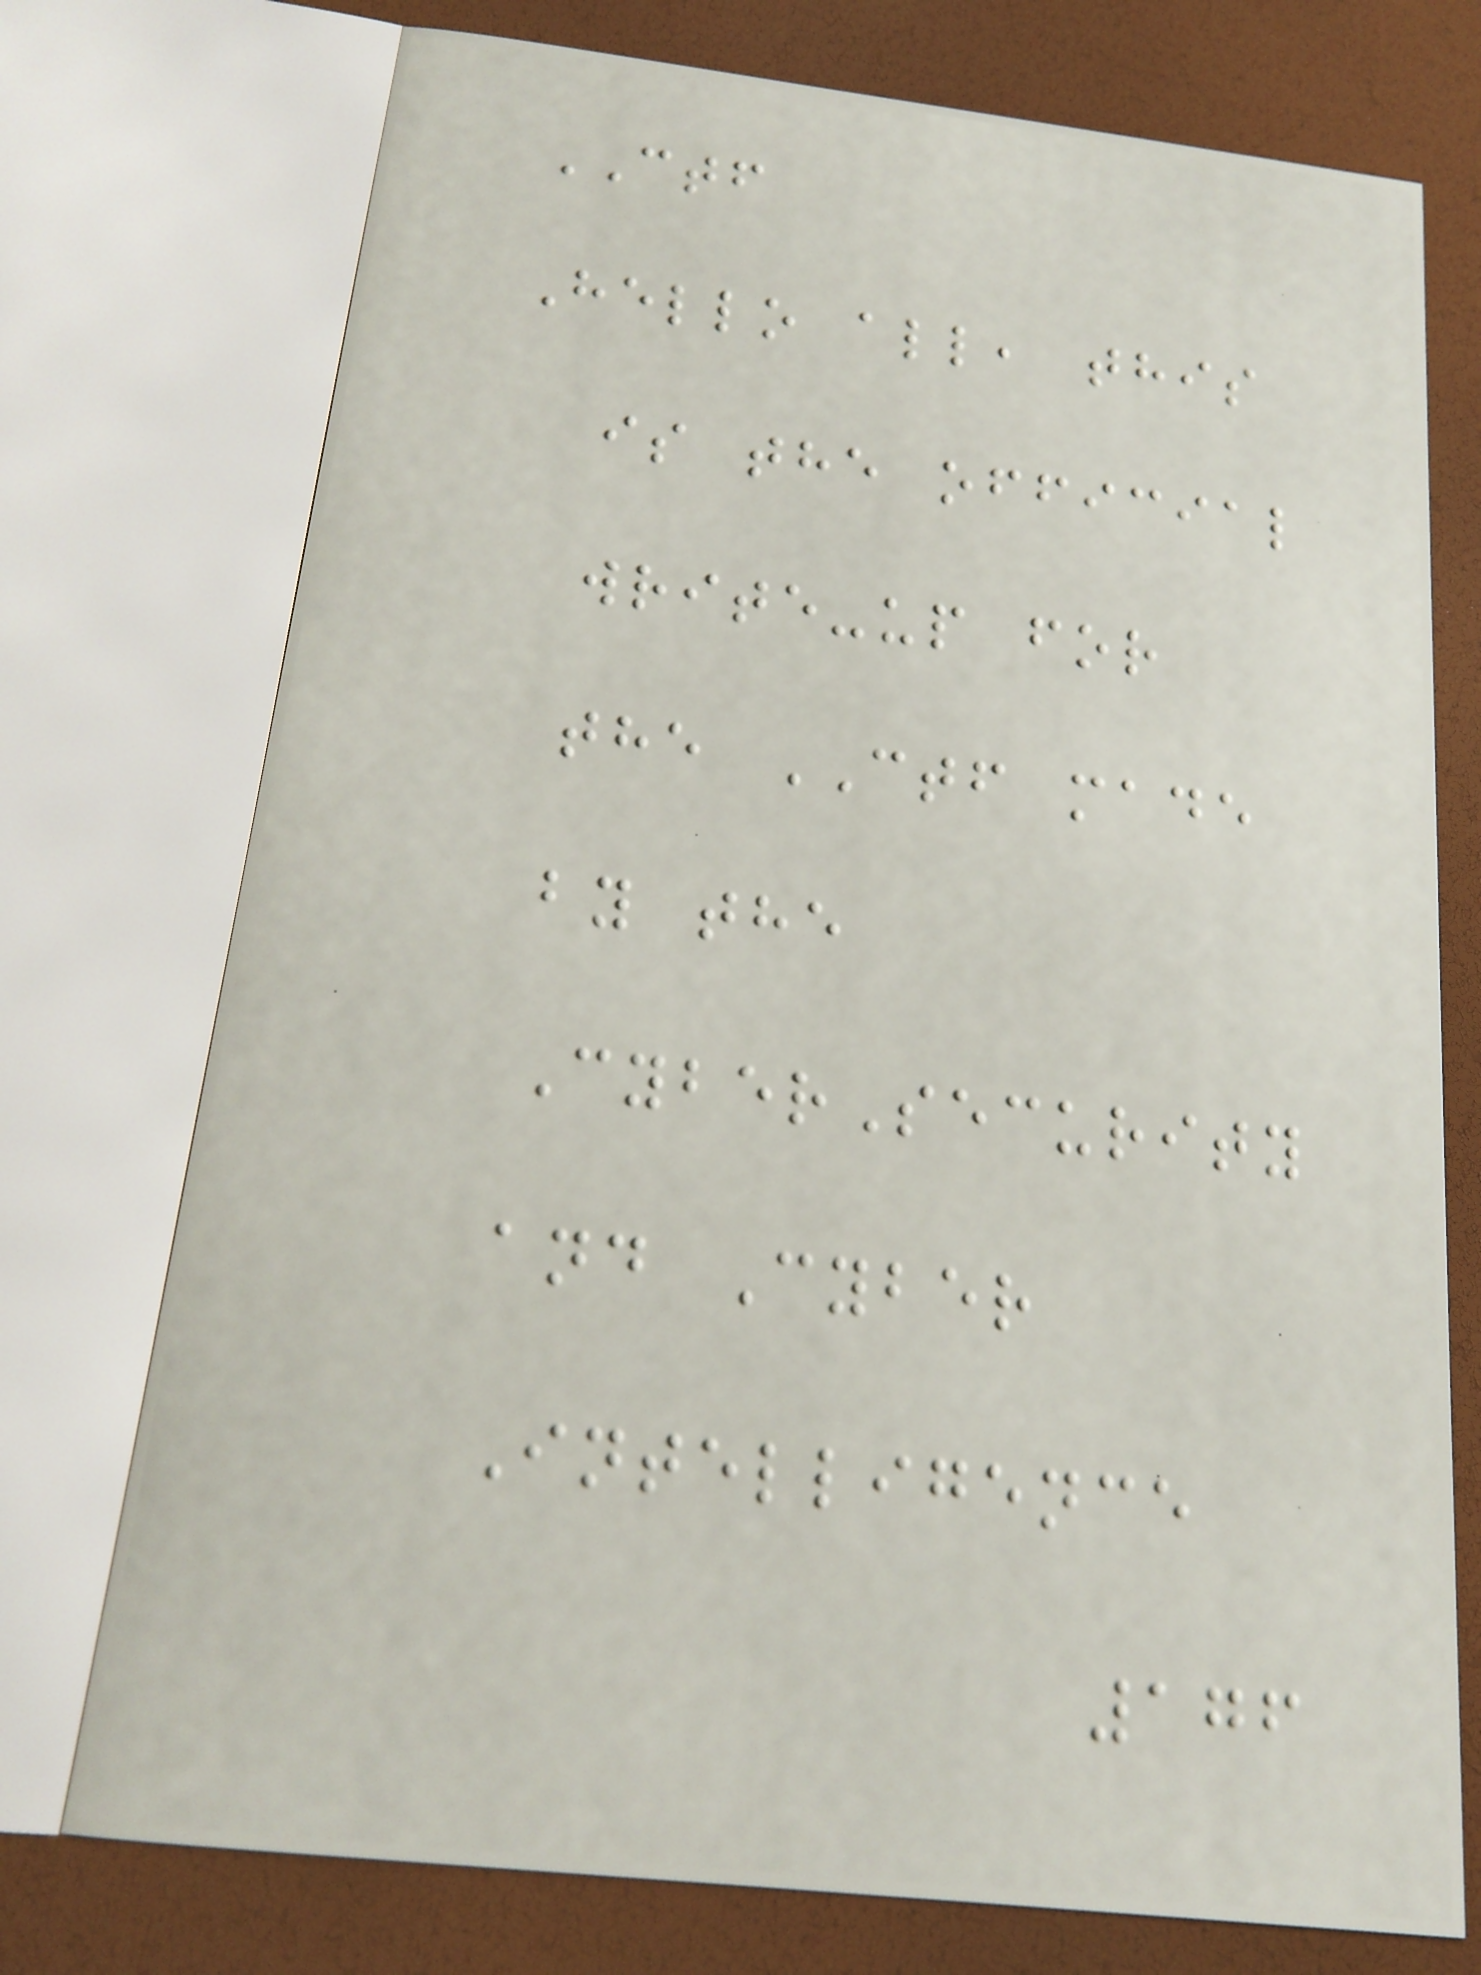CTF
Hello all, this
is the official
write-up for
the CTF made
by the
CyberSecurity
and Cyber
Intelligence
176
